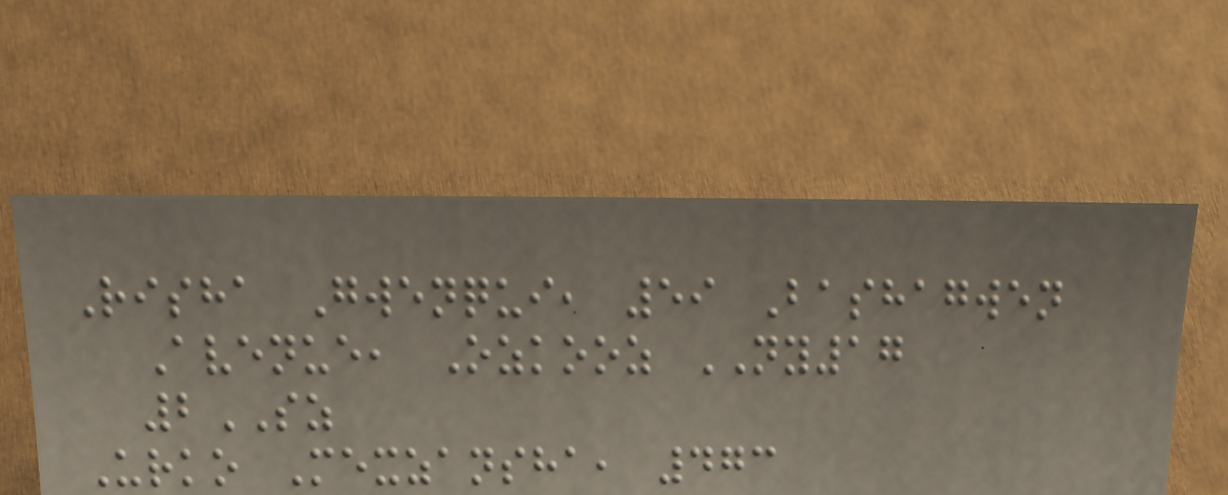Risha Gwenqui, 59 Bashagwen
Avenue, Ozkooz NY17
2SZ
Urko Mexzansha, 473
